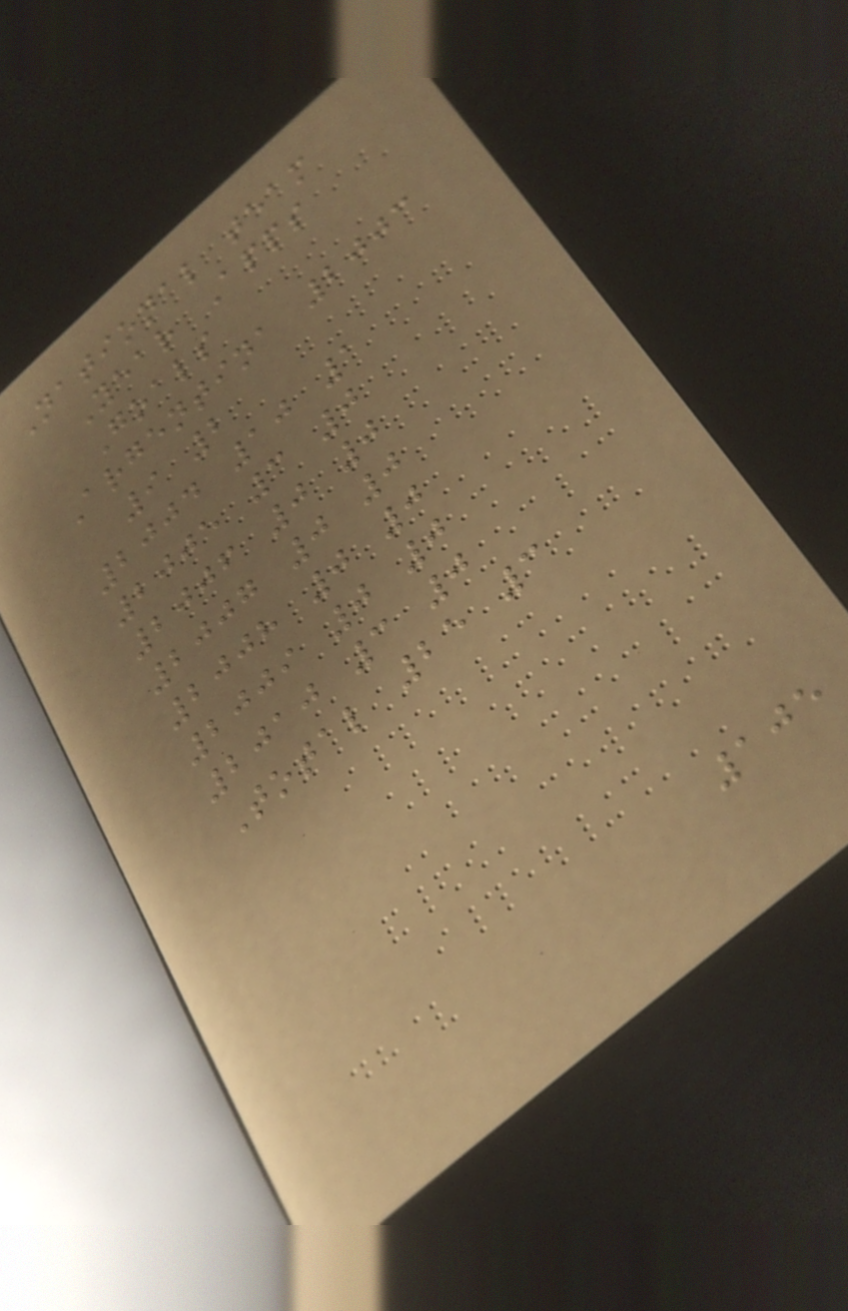National team
Year Apps
Goals
Argentina 2003
9 2
2004 10 1
2005 3 0
2006 0 0
2007 0 0
2008 0 0
2009 0 0
2010 3 0
Total 25 3
105
